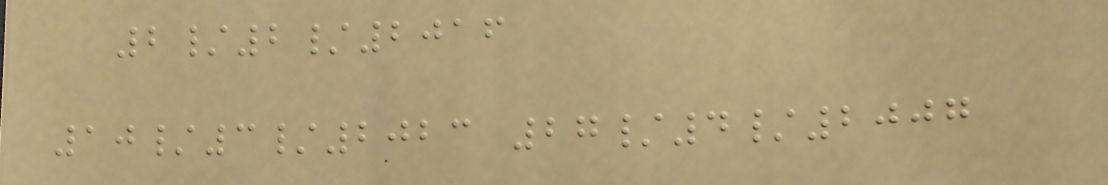2/2/2016
10/3/2023 27/4/2007
